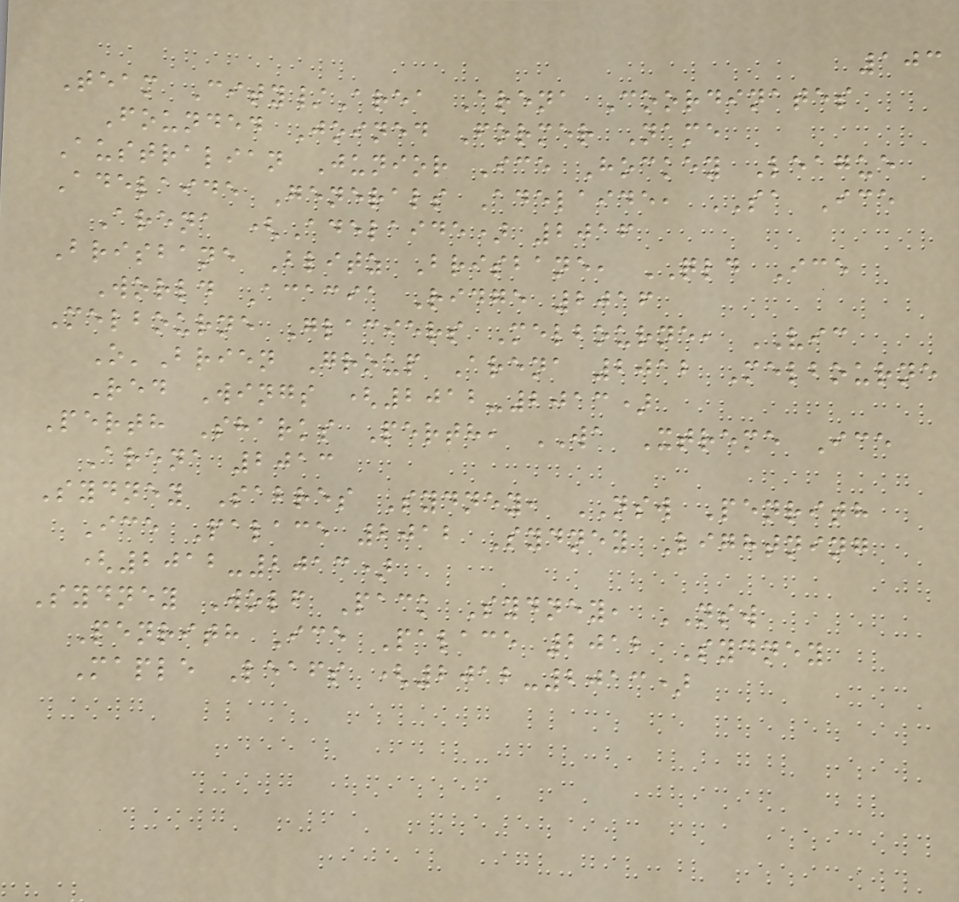103
Team City/Area Arena Coordinates
Founded Joined Former Name
Australian Junior Ice Hockey League
Adelaide Generals Adelaide, SA Ice
Arena (Adelaide) 2016
Brisbane Blitz Brisbane, QLD Ice
World Acacia Ridge 2016
Melbourne Glaciers Melbourne, VIC
O'Brien Group Arena 2012 Melbourne
Red Wings (2012-2013)
Perth Sharks Perth, WA Xtreme Ice
Arena 2013
Sydney Sabres Sydney, NSW Penrith
Ice Palace 2012 Sydney Lightning
(2012-2013)
Sydney Wolf Pack Sydney, NSW
Penrith Ice Palace 2012 Sydney
Maple Leafs (2012-2013)
